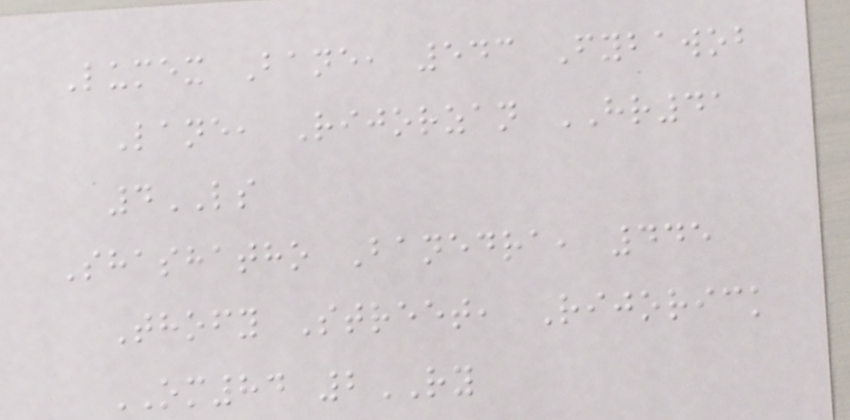Lumex Bane, 543 Fybawob
Lane, Rijorzan HR41
4LS
Shashatho Banedra, 445
Thofy Street, Rijorick
OM84 2RY
